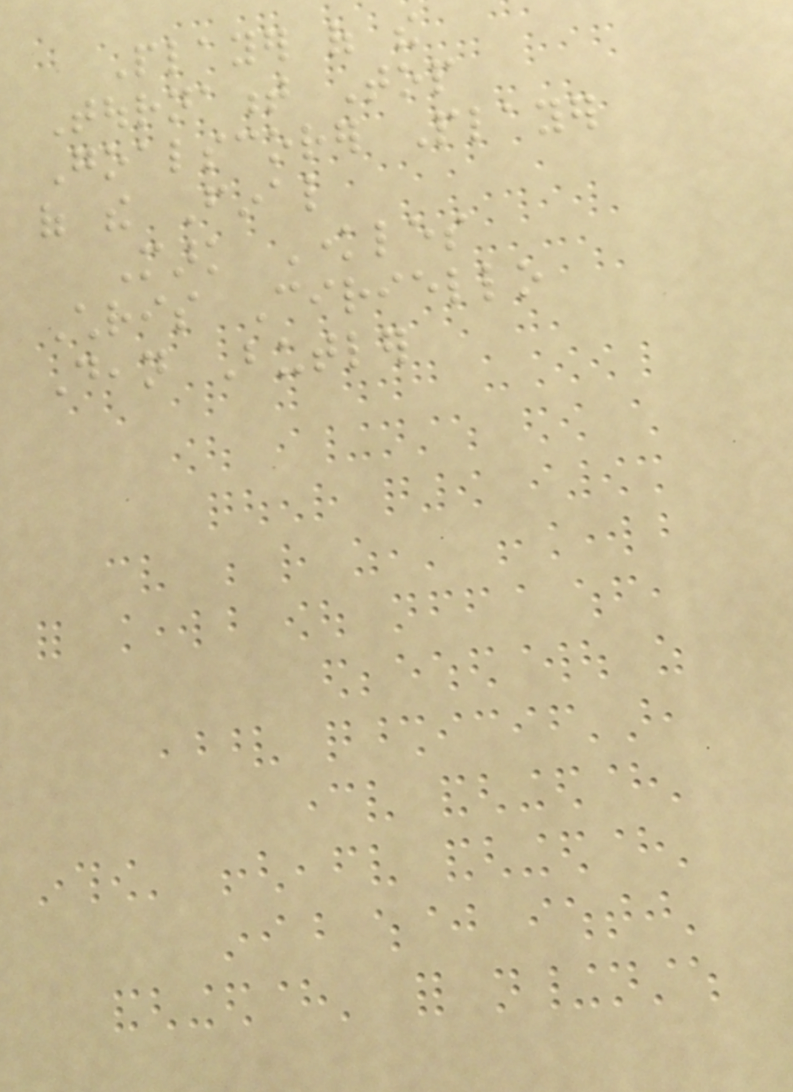Player of the
Tournament Top
Goalscorer Player
of the Final
Mark Knowles
Chris Ciriello
Dean Butler
